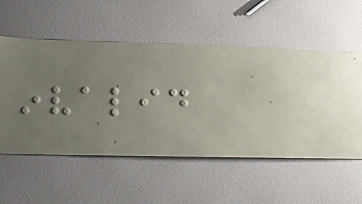invalid
